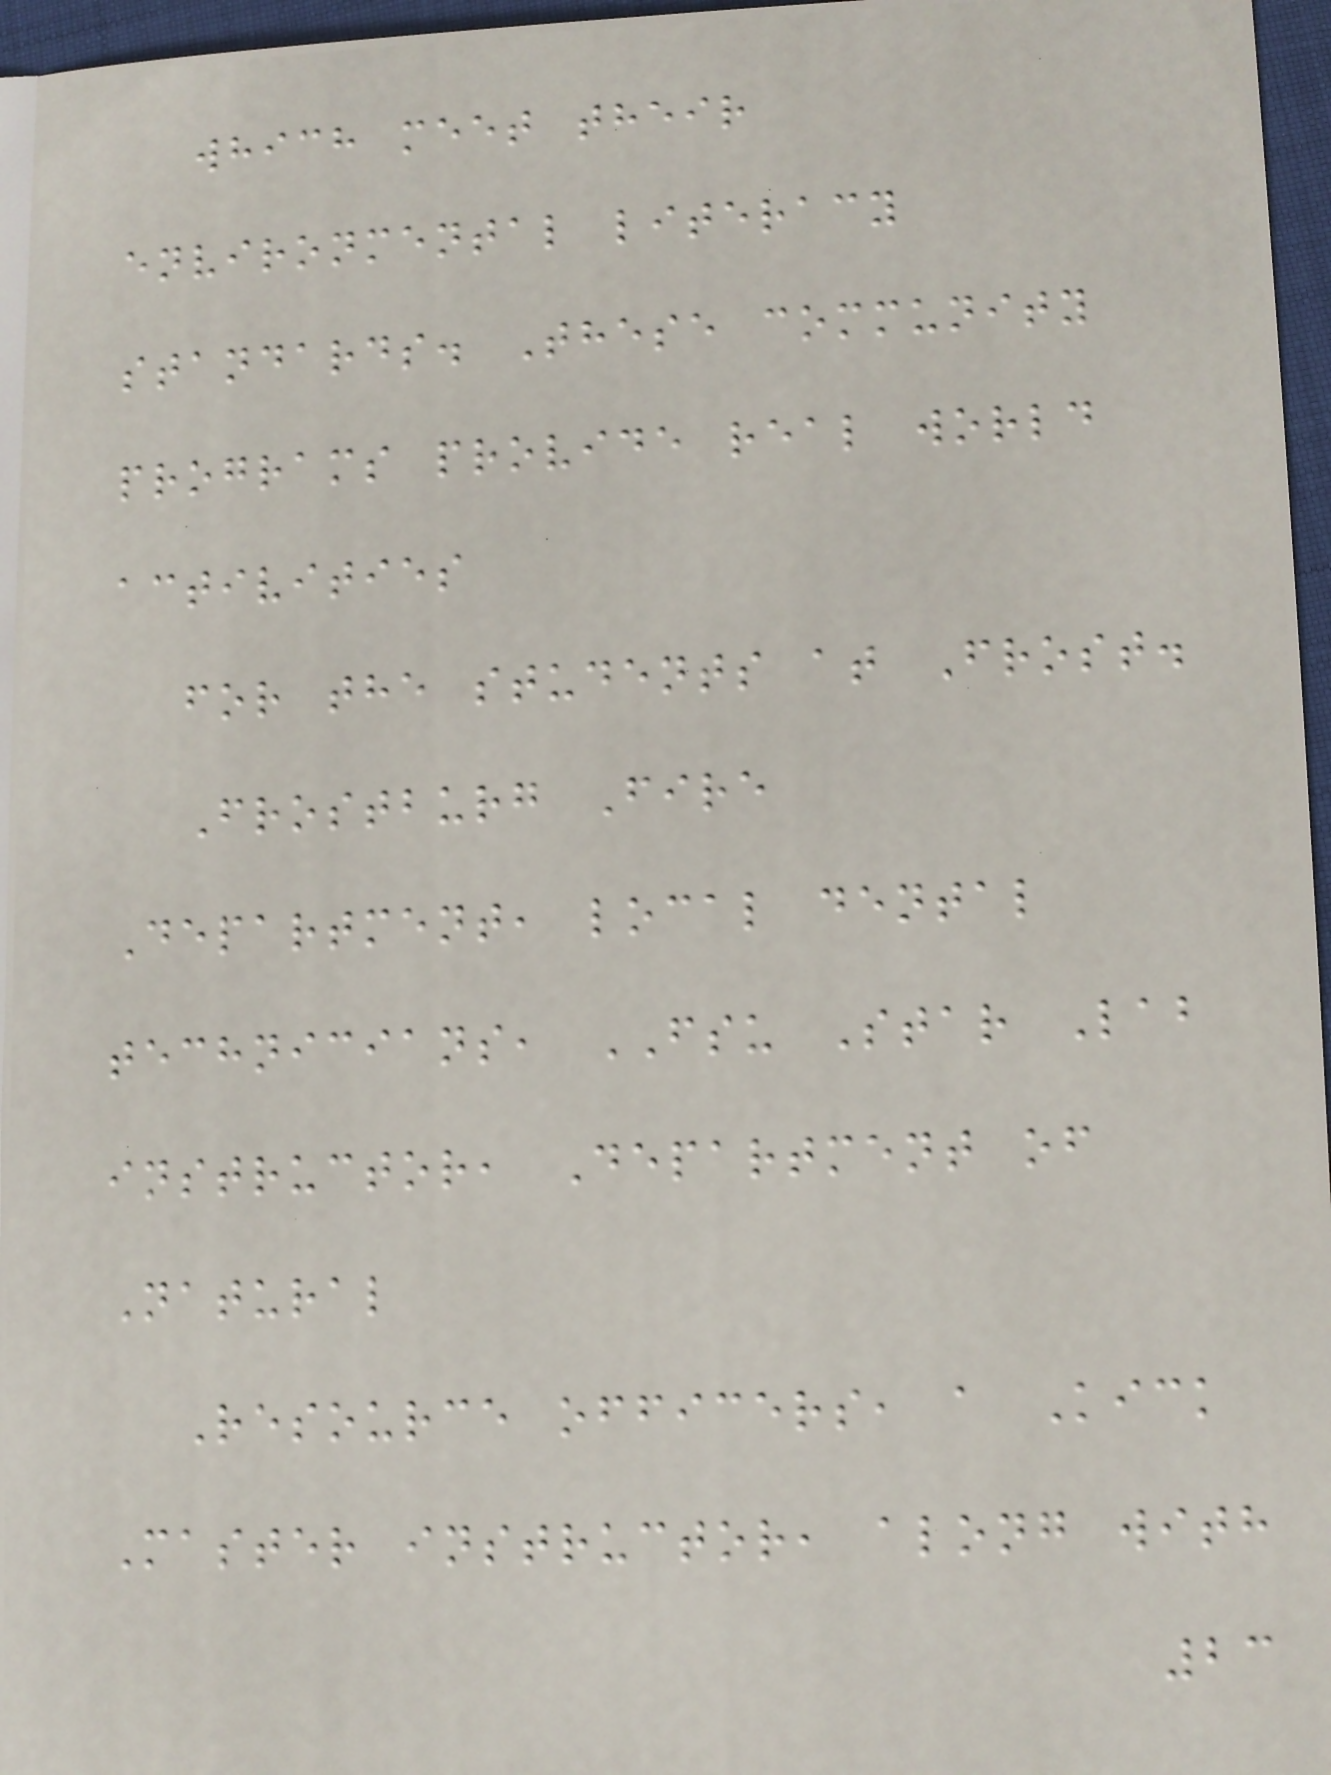which meet their
environmental literacy
standards. These community
programs provide real world
activities
for the students at Frost.
Frostburg Fire
Department, local dental
technicians, FSU Star Lab
instructor, Department of
Natural
Resource officers, a Kick
Master instructor, along with
23
